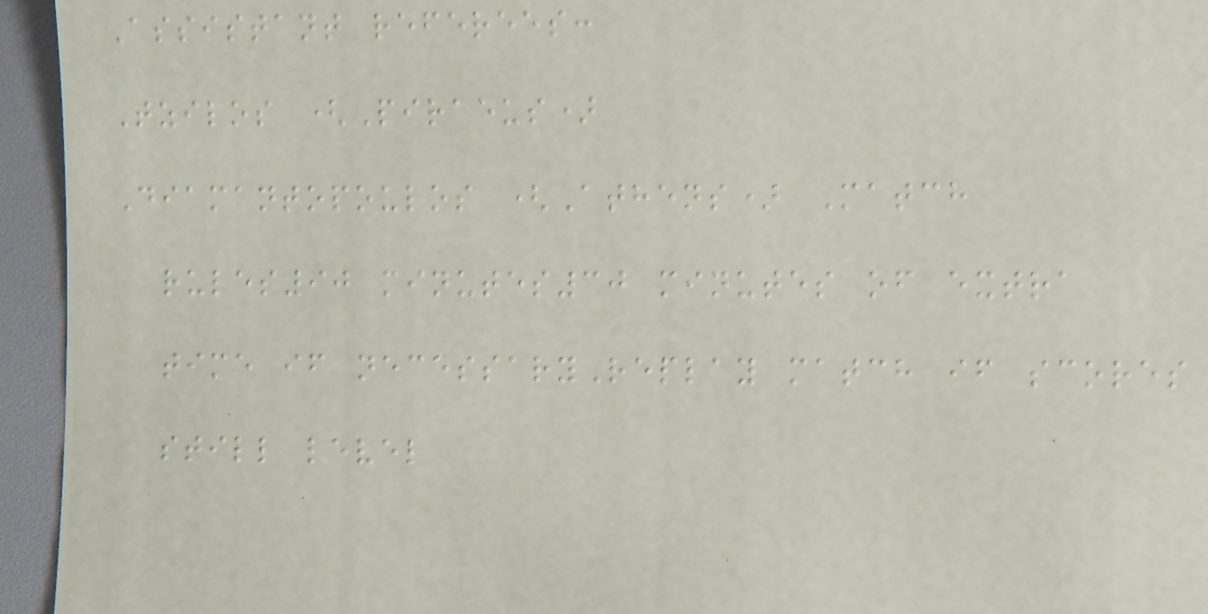Assistant referees:
Tzilos (Piraeus)
Diamantopoulos (Athens) Match
rules90 minutes30 minutes of extra
time if necessaryReplay match if scores
still level
